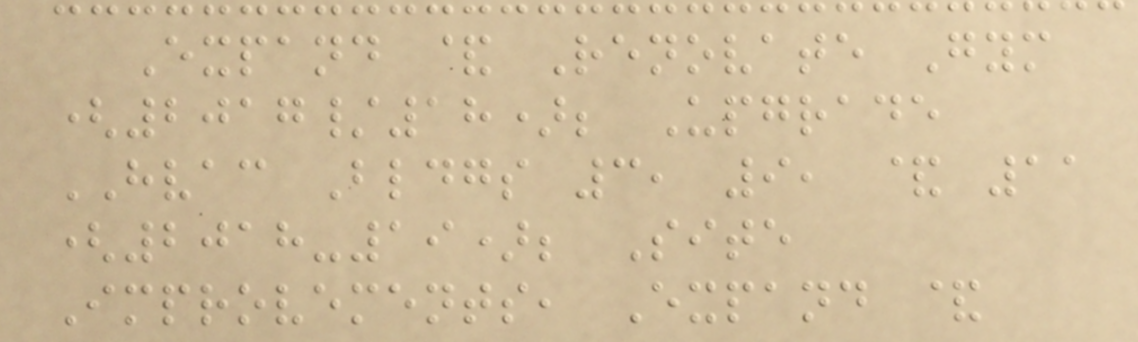Expand & Renovate Gym
(2017/18); Upgrade
HVAC Bldgs 3, 9, & 11
(2018-19); Site
Improvements, Expand &
